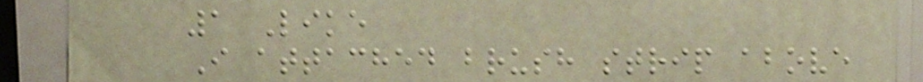1 Like
I attached brush strip above
